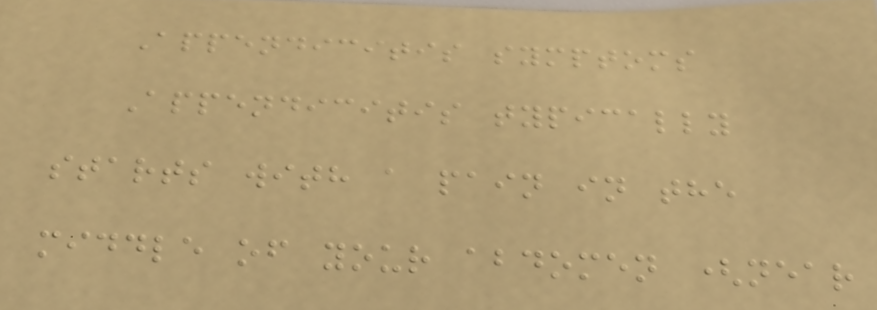Appendicitis symptoms
Appendicitis typically
starts with a pain in the
middle of your abdomen (near
